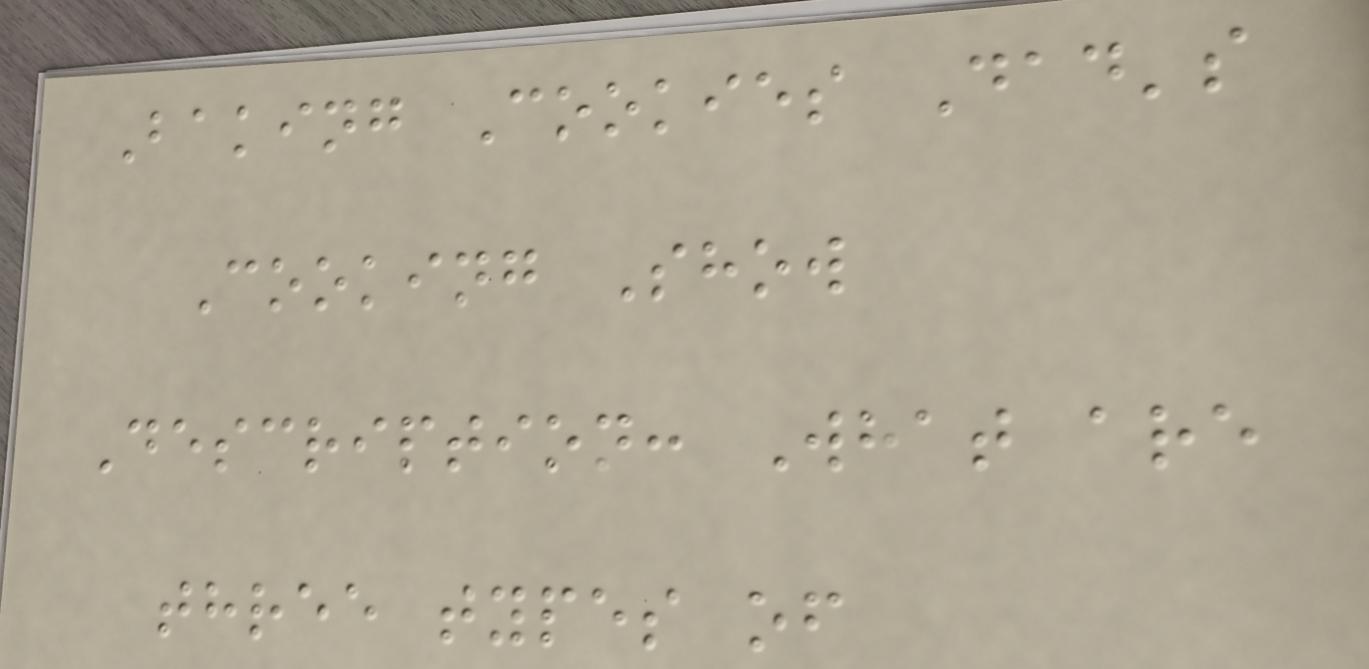Baking Cookies Dad's
Cooking Show
Description: What are
three types of
